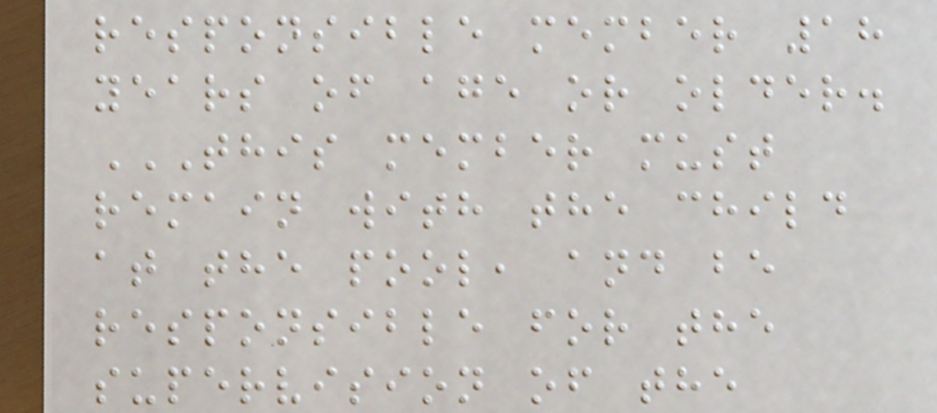responsible member 18
years of age or older.
THIS MEMBER MUST
REMAIN WITH THE CHILD
AT THE POOL, AND BE
RESPONSIBLE FOR THE
SUPERVISION OF THE
